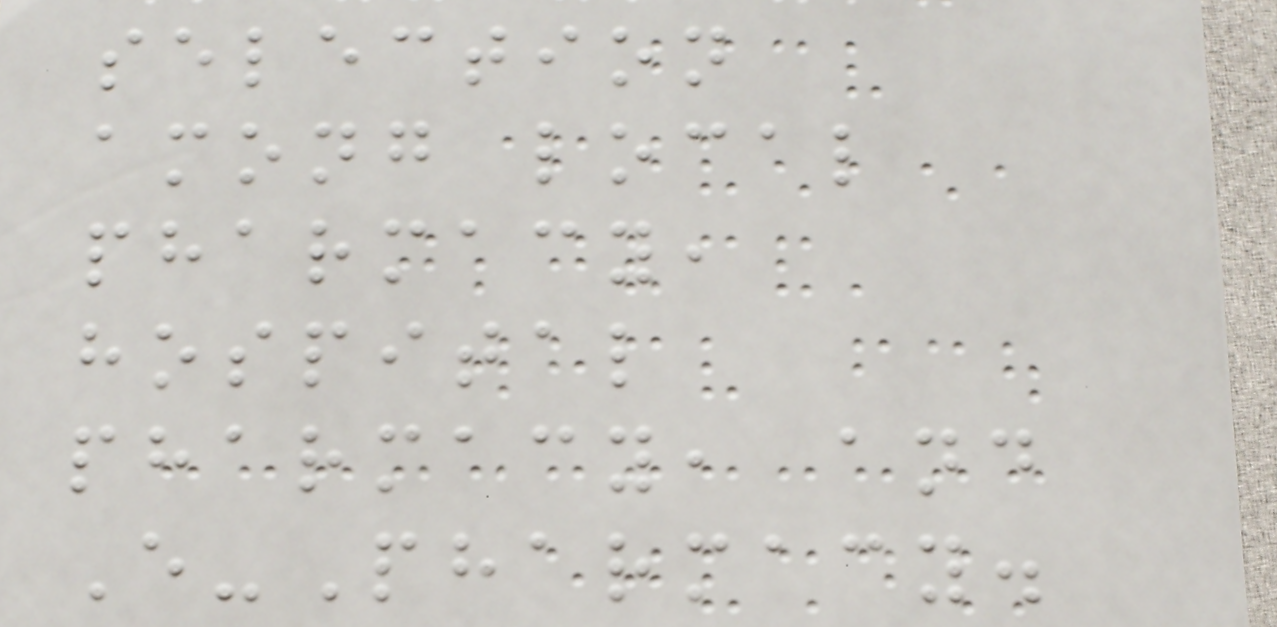selection
among local
pharmacy,
hospital
pharmacy, and
E-Pharmacy.
